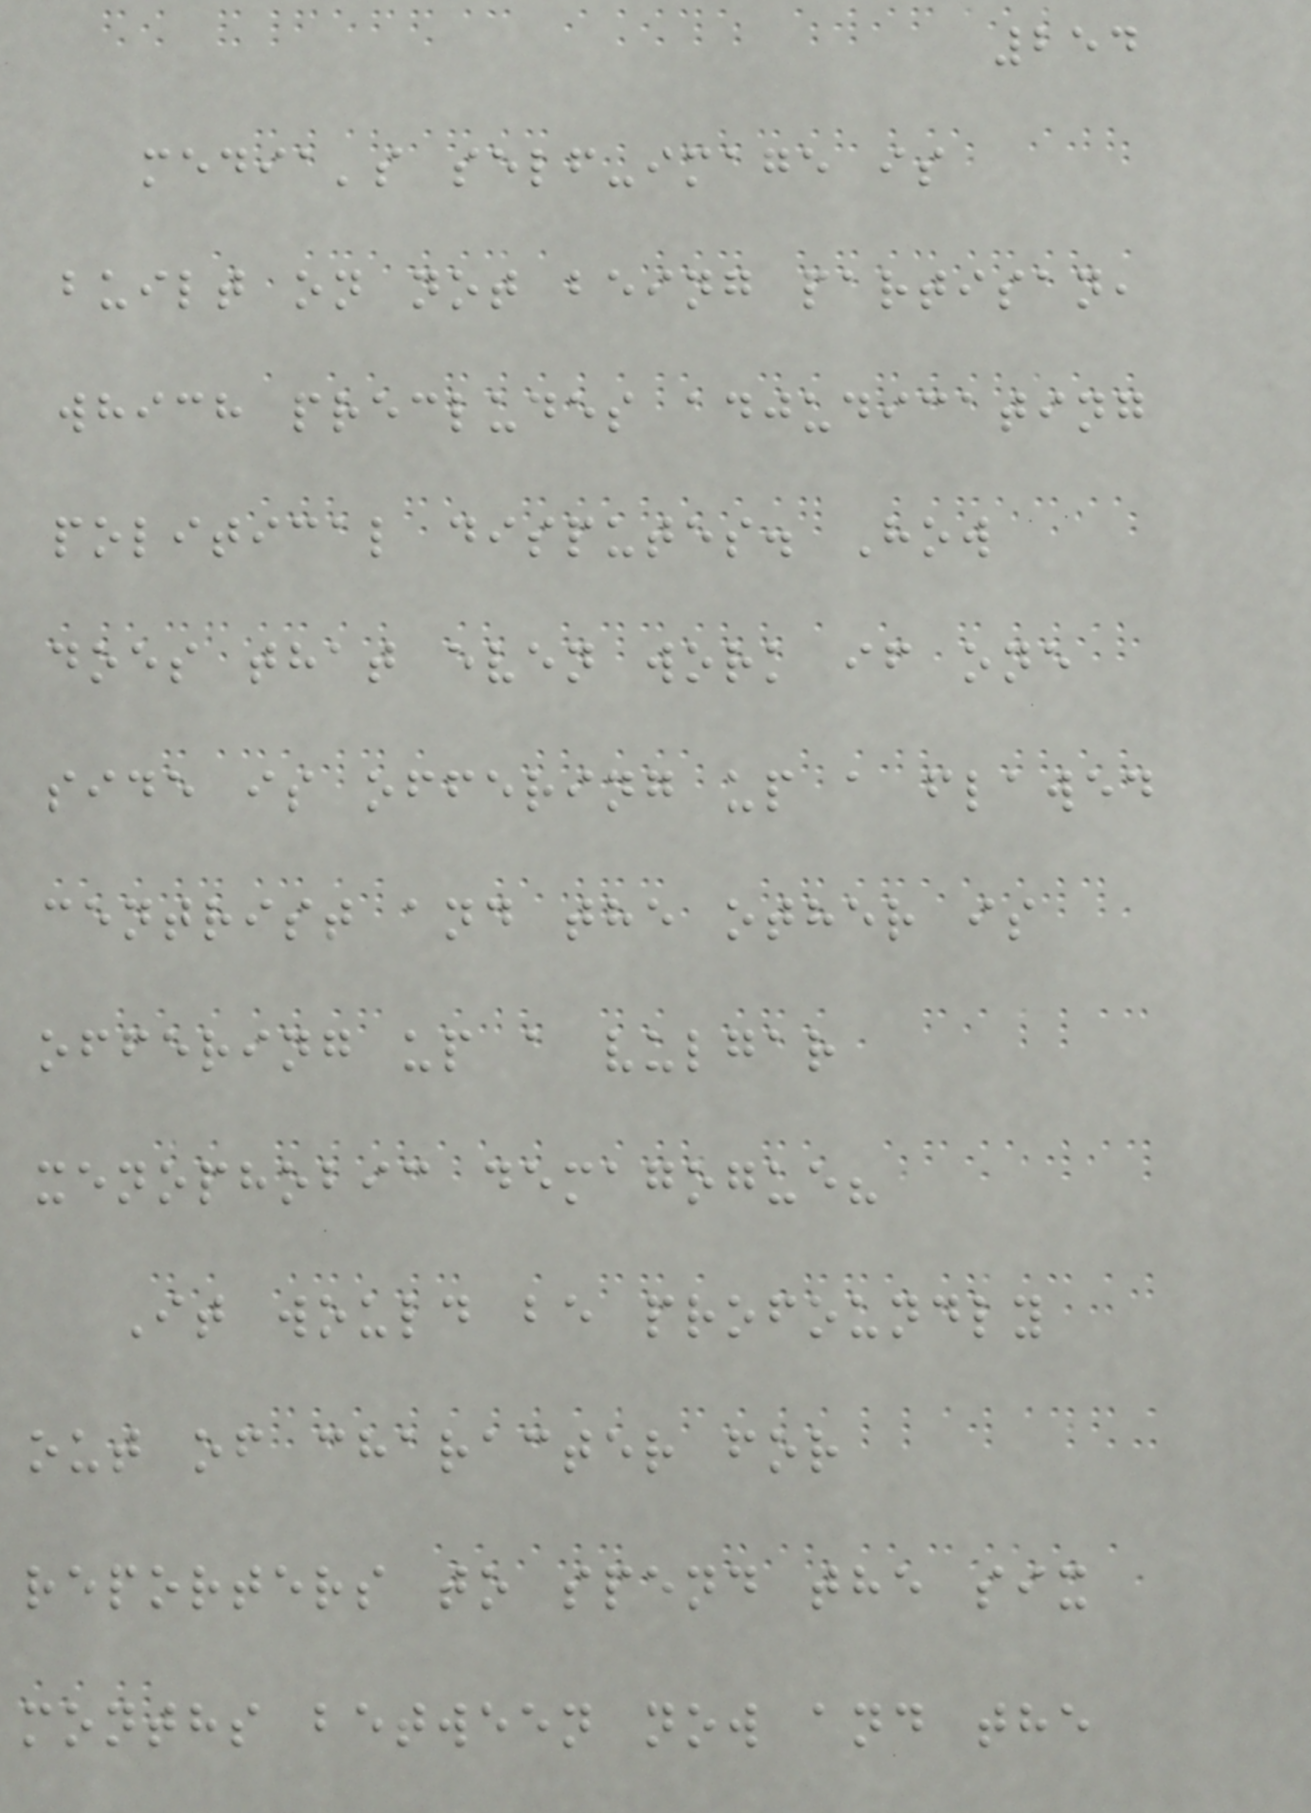254
media's self-image is
built on not being partisan,
which precludes adjudicating
political disputes. How
does that even work if one
side is offering up a flawed
centrist and the other is
offering up a vulgar
xenophobic demagogue?
It would be profoundly
out of character for
reporters to spend the six
months between now and the
